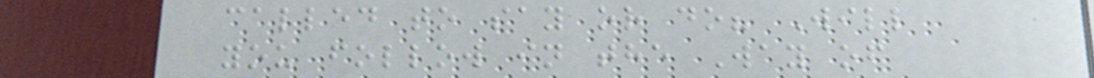called to say or do? Will
you follow in the Way of
